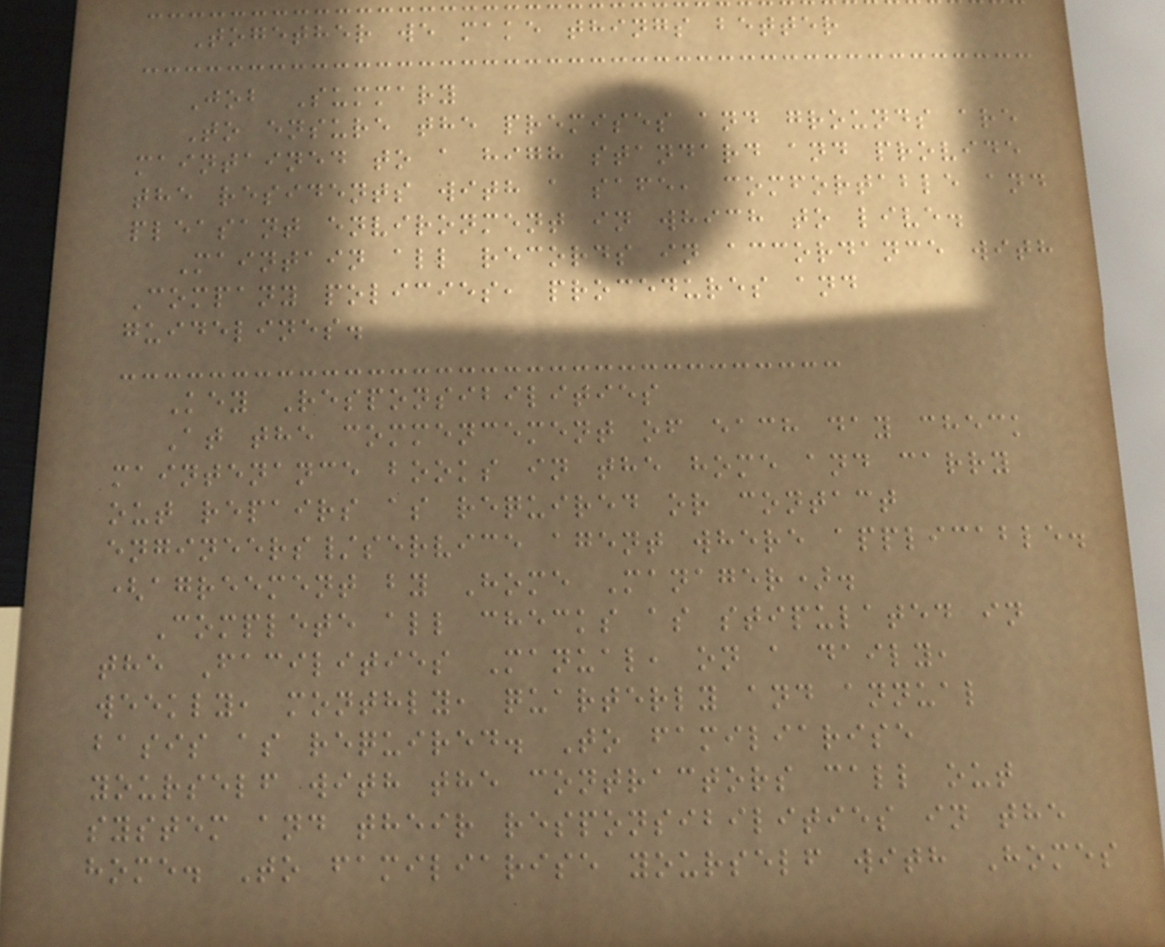Together we make things better
Job Summary
To ensure the premises and grounds are
maintained to a high standard and provide
the residents with a safe, comfortable and
pleasant environment in which to live.
Maintain all records in accordance with
Company policies, procedures and
guidelines.
Key Responsibilities
At the commencement of each day check
maintenance books in the home and carry
out repairs as required or contact
engineers/service agent where applicable.
(agreement by Home Manager).
Complete all checks as stipulated in
the Facilities Manual, on a daily,
weekly, monthly, quarterly and annual
basis as required. To familiarise
yourself with the contractors call out
system and their responsibilities in the
home. To familiarise yourself with Homes
